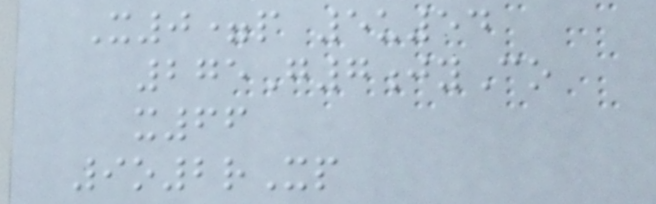X0=p 5u54
275G7jyCo
x66
9o2rXp
